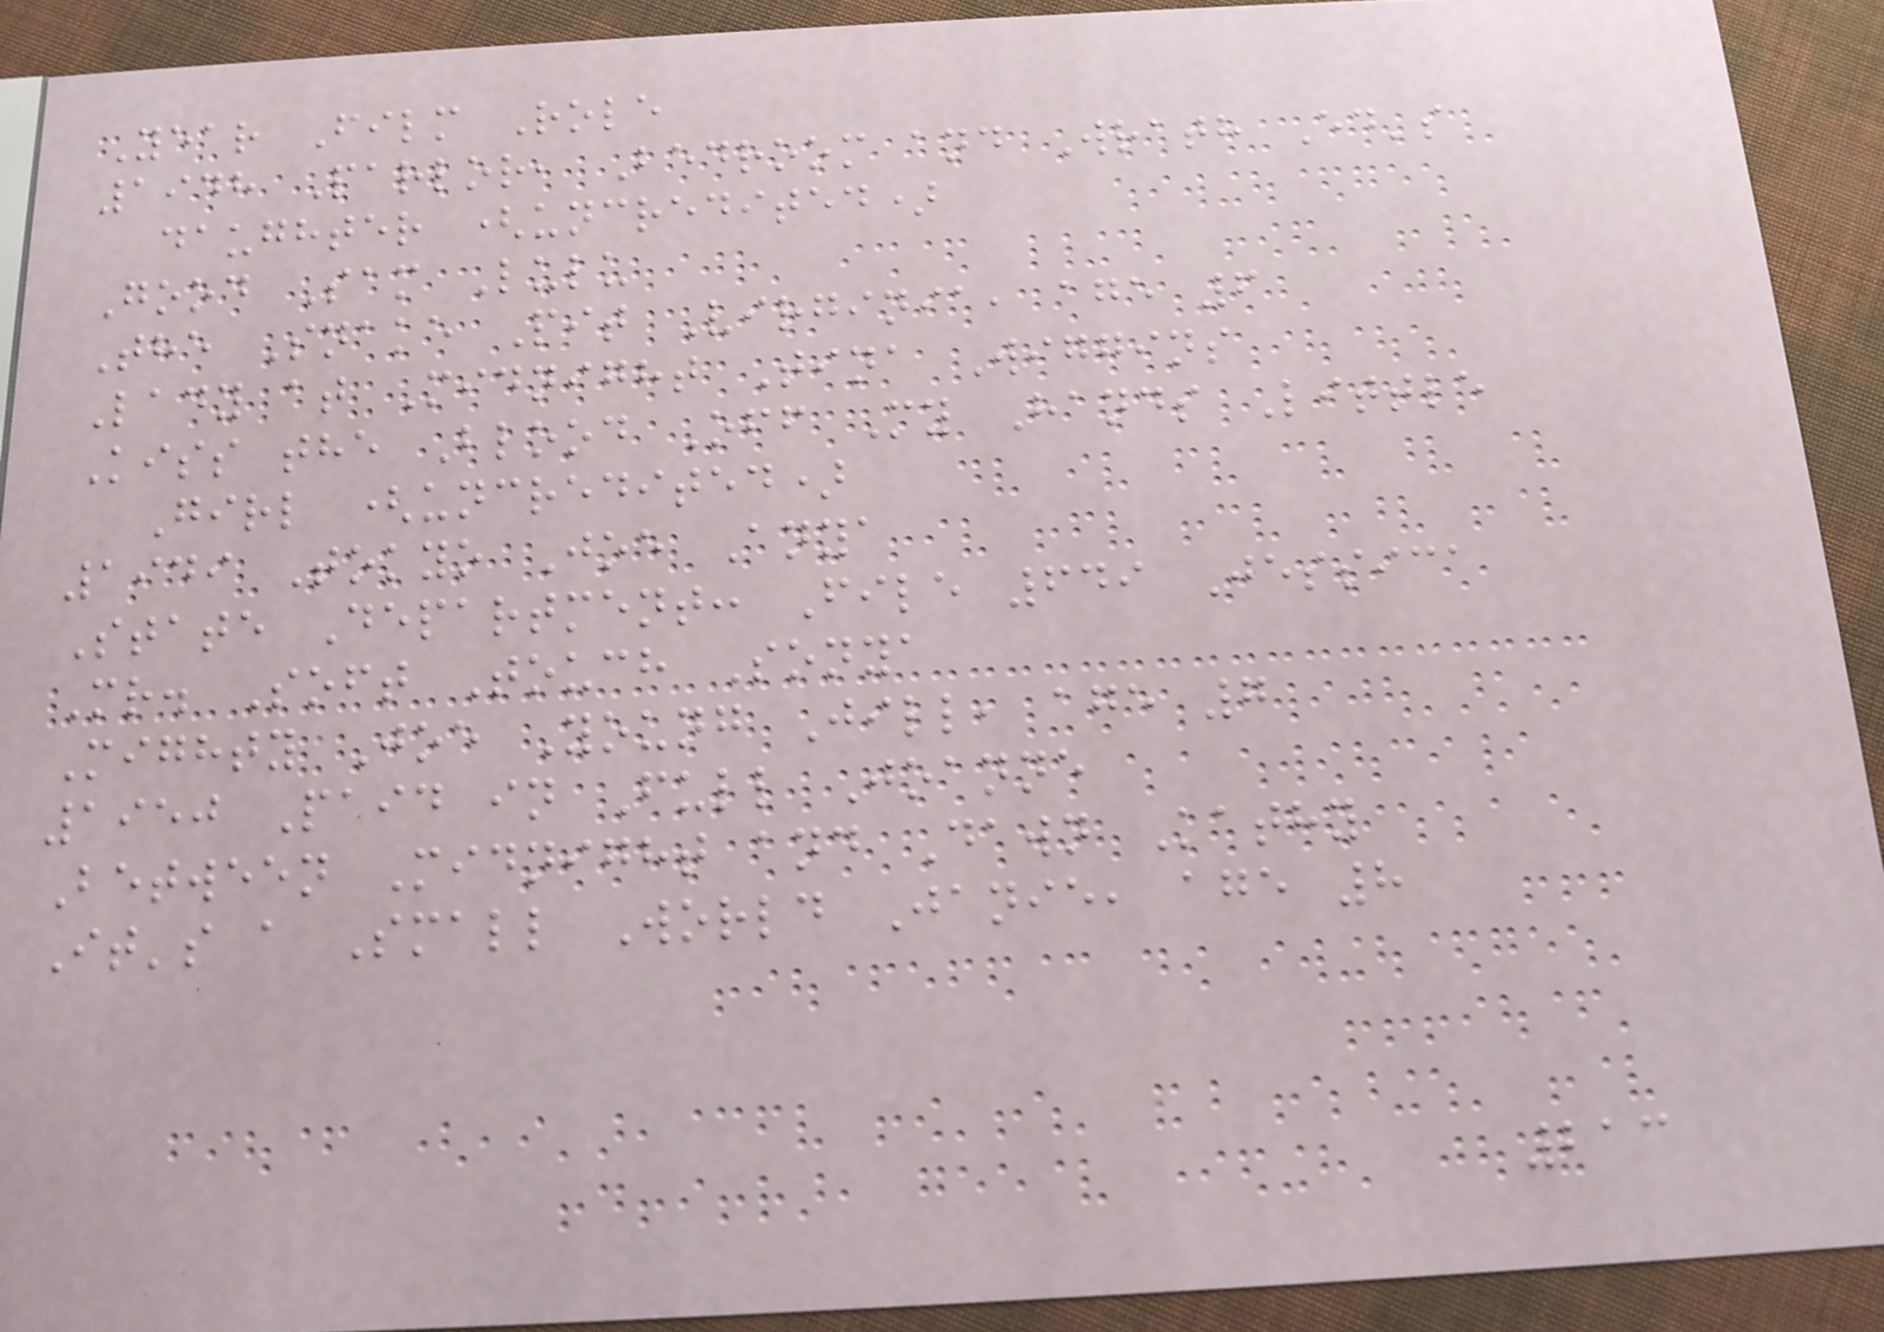Year Film Role
1948 Parlor, Bedroom and Wrath Ed's
daughter (uncredited)
Good Sam Lulu
The Snake Pit Virginia, age 6
Lady at Midnight Tina Wiggins
Kiss the Blood Off My Hands Little
Girl (uncredited)
1949 Tokyo Joe Anya
State Department: File 649 Jessica
Mr. Soft Touch Sonya
Mighty Joe Young Jill, age 7
1950 Paid in Full Joanne
Between Midnight and Dawn Kathy
It's a Small World Janie, age 8
213
